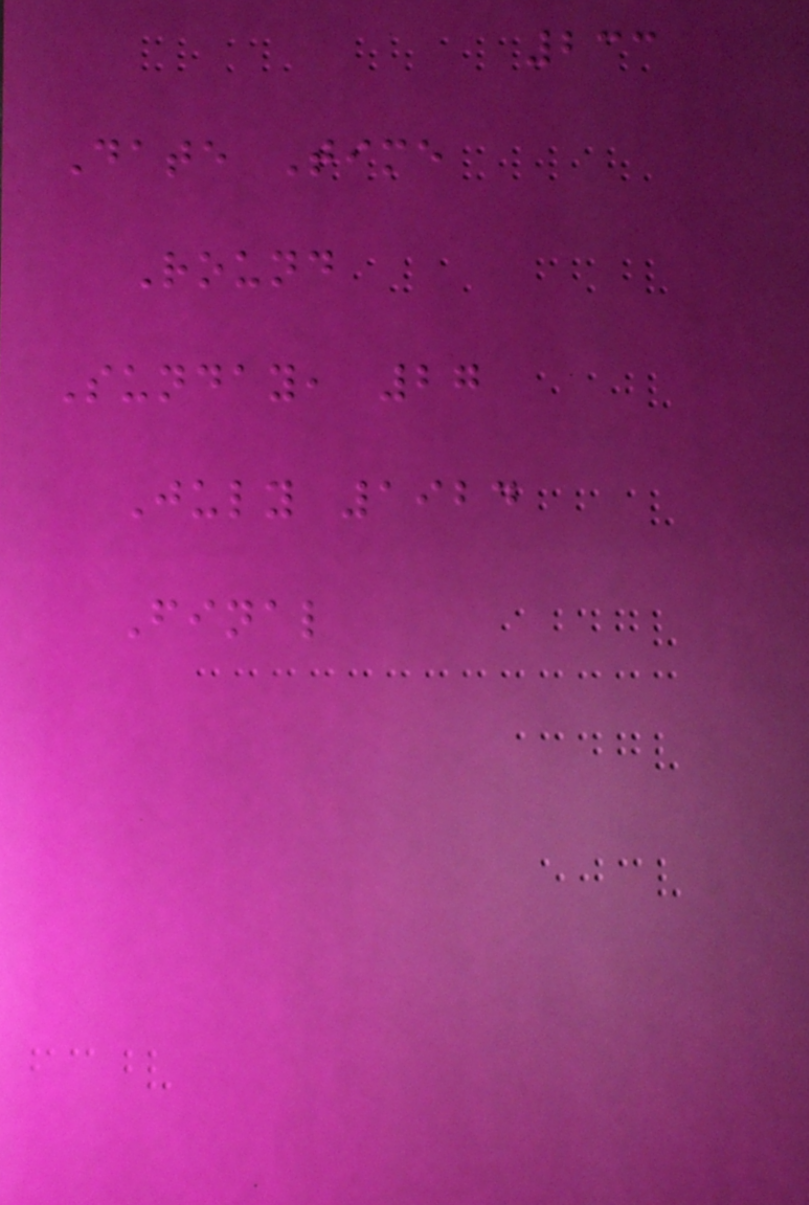233
Date Time
Round
Sunday, 27
July 1924
Final
